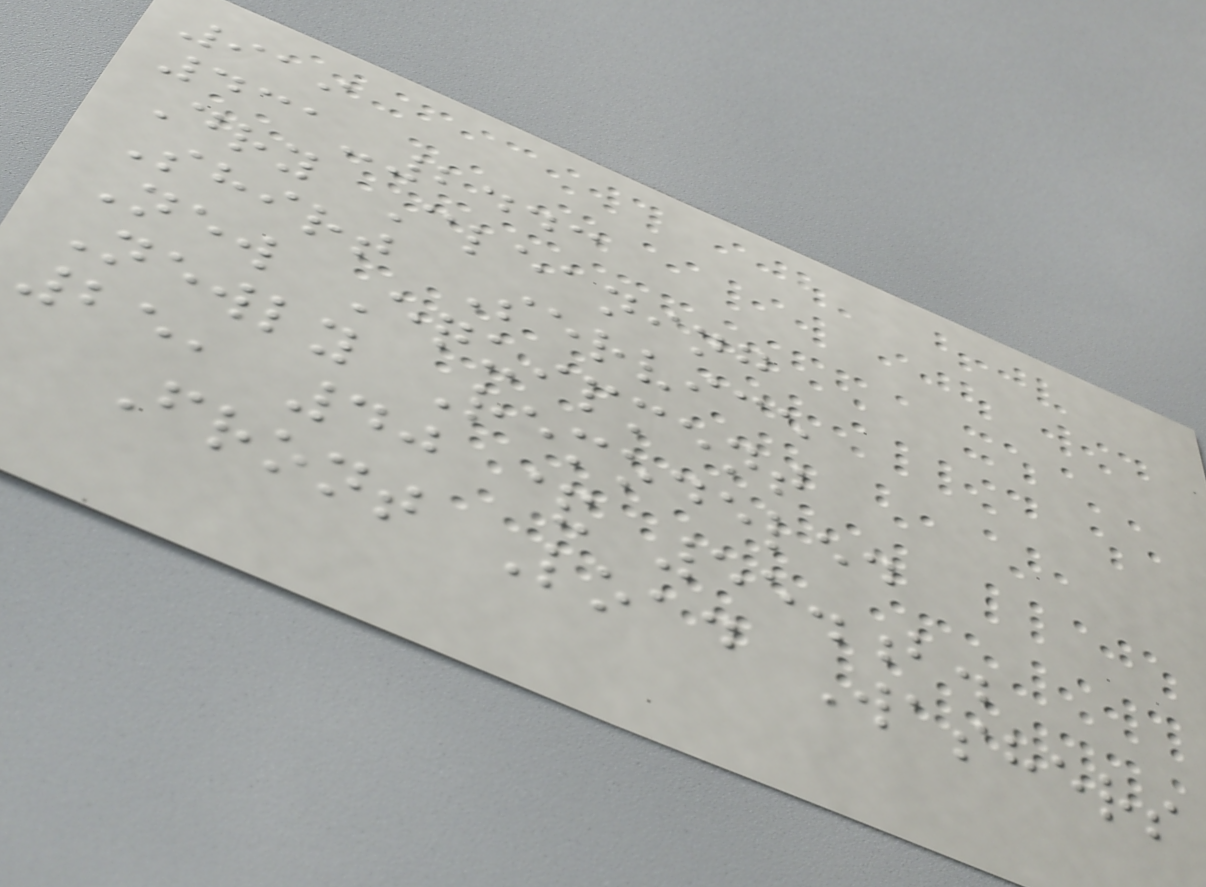919
431-2443
Dry Cleaning
Shirt Service
New Equipment
Newly Remodeled
25, 40 & 55.b.
Front Load Washers
